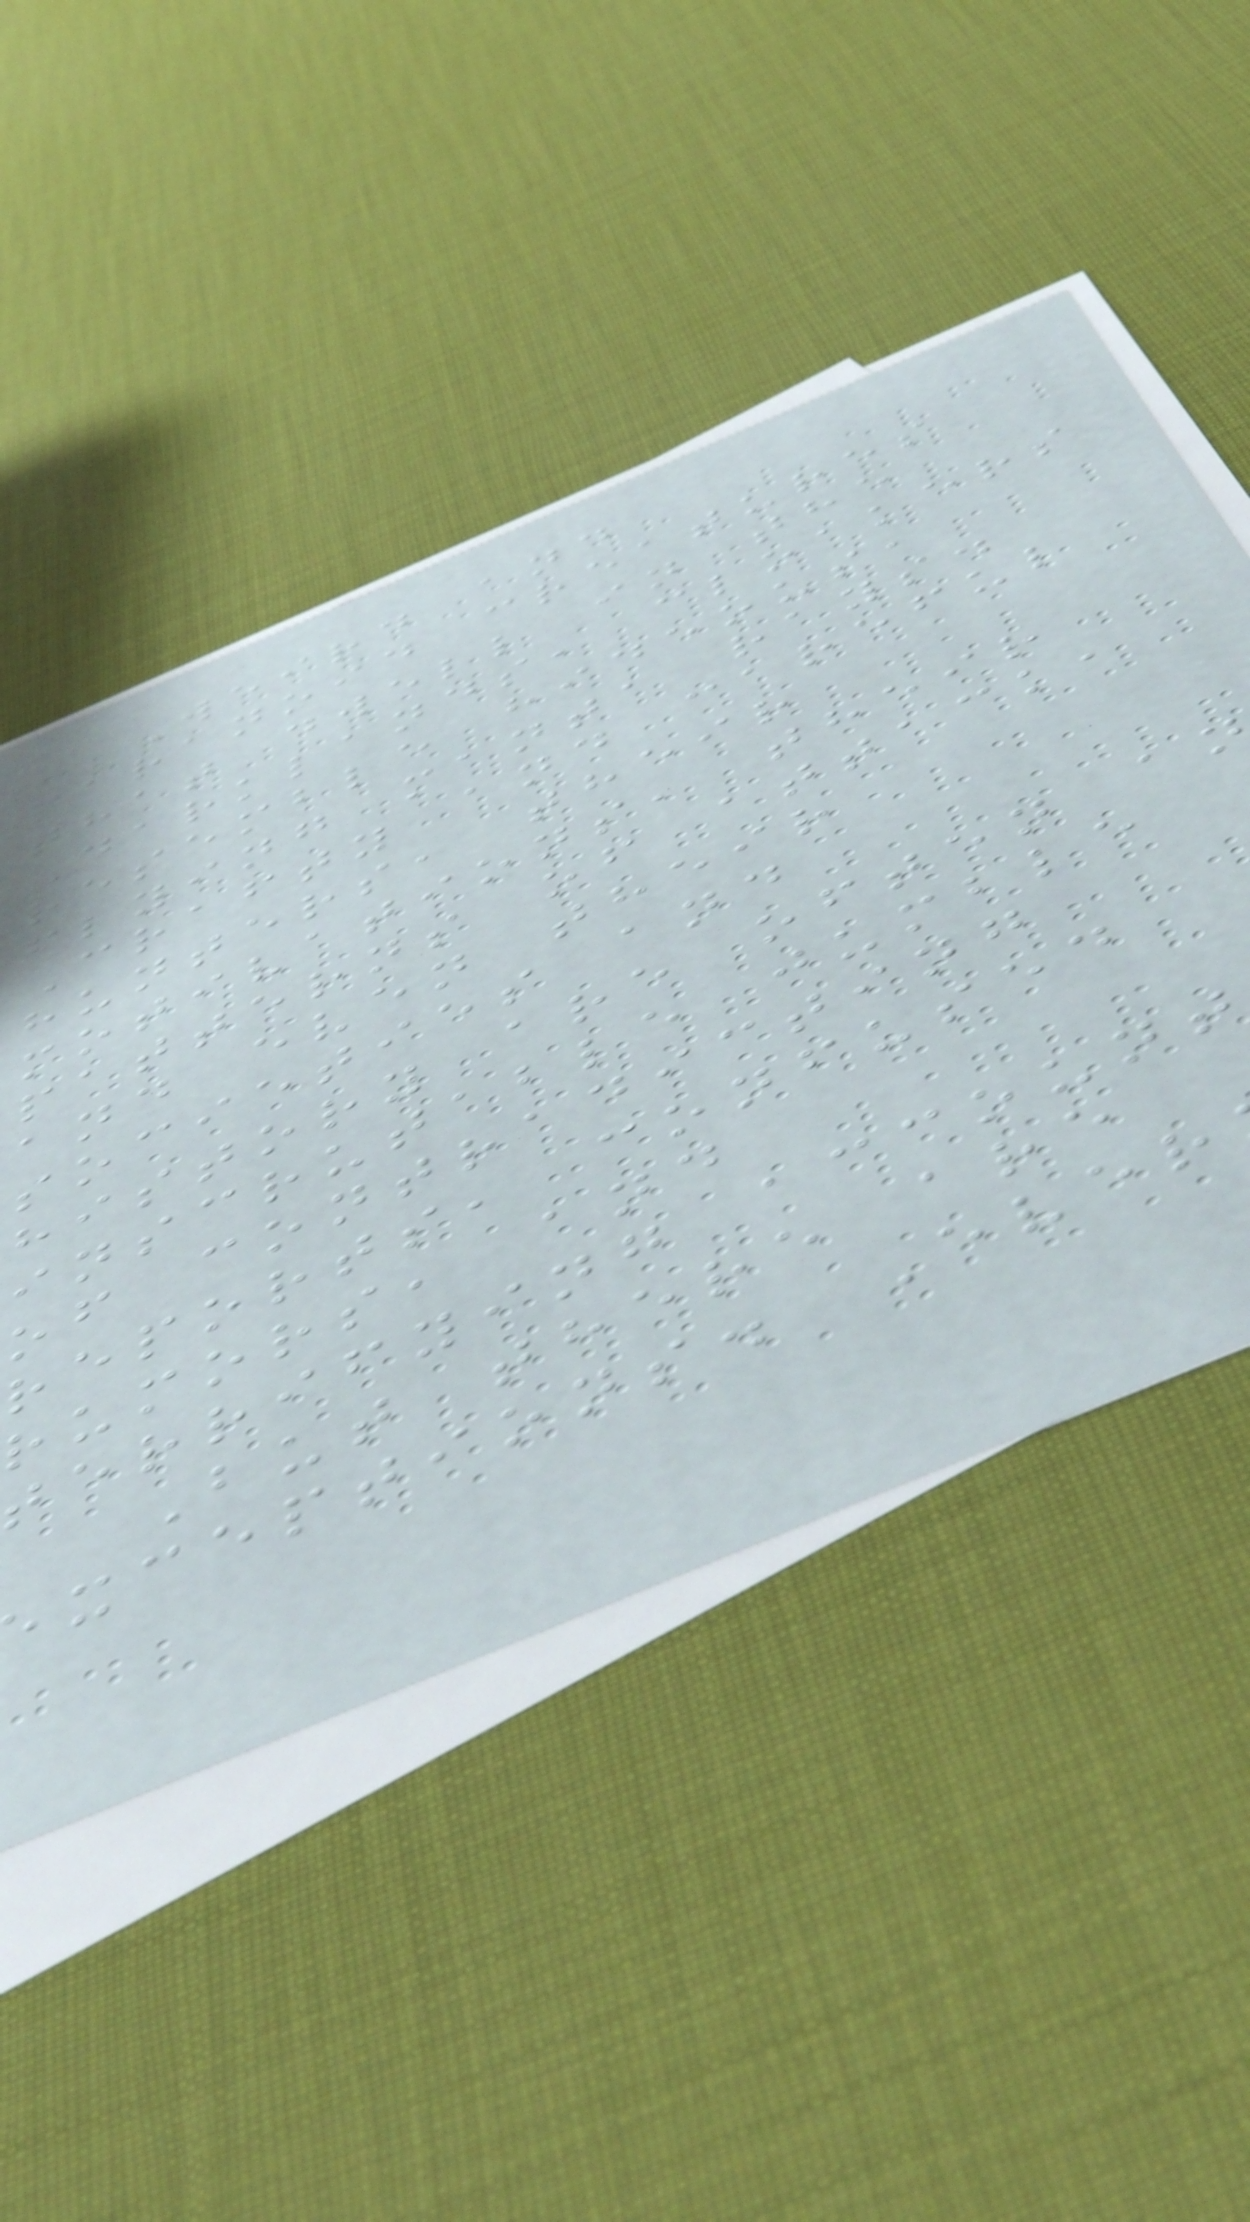Weird and
paranoid creatures
that dwell in the
Darklands, cloakers
resemble hideous,
flying manta rays.
Crafty and careful
hunters, their
motivations, their
patterns of attack,
and even their
societies and
history are often an
inscrutable jumble
of contradicting
reports, confused
rumors, and
terrifying account
But there are
xceptions. Ever
